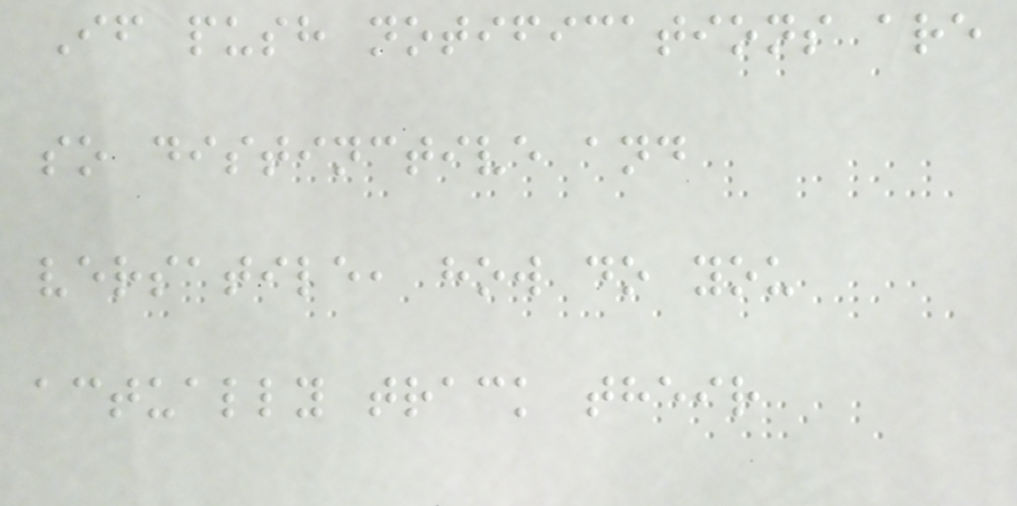If push notifications are
so distinctive and
versatile, how do you
actually track their
